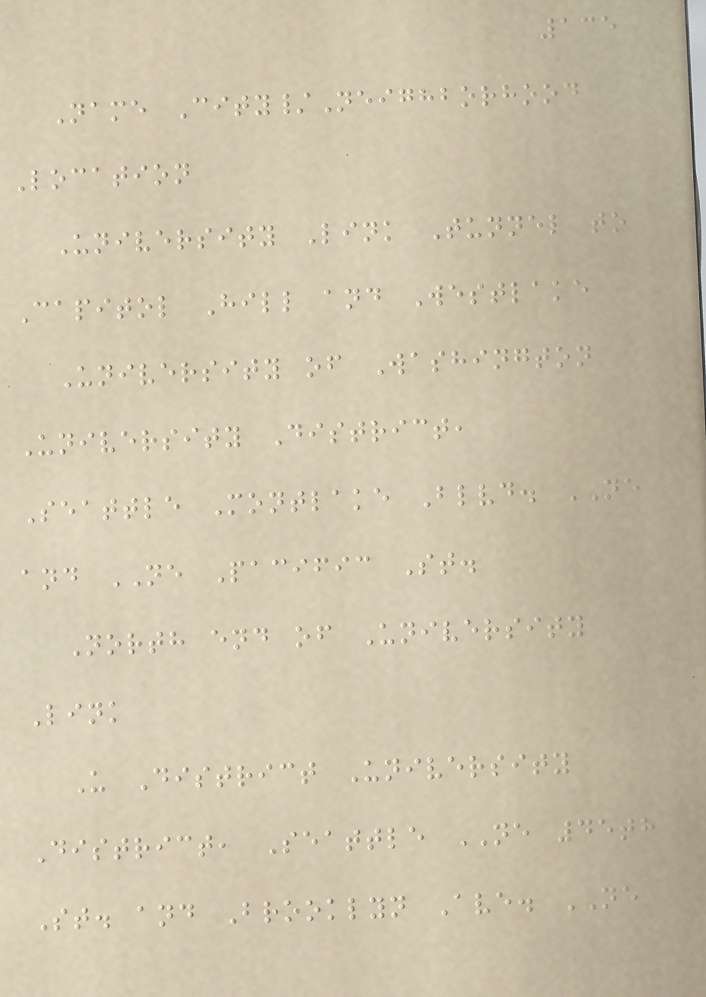135
Name City/Neighborhood
Location
University Link Tunnel to
Capitol Hill and Westlake
University of Washington
University District,
Seattle Montlake Blvd. NE
and NE Pacific St.
North end of University
Link
U District University
District, Seattle NE 45th
St. and Brooklyn Ave. NE
